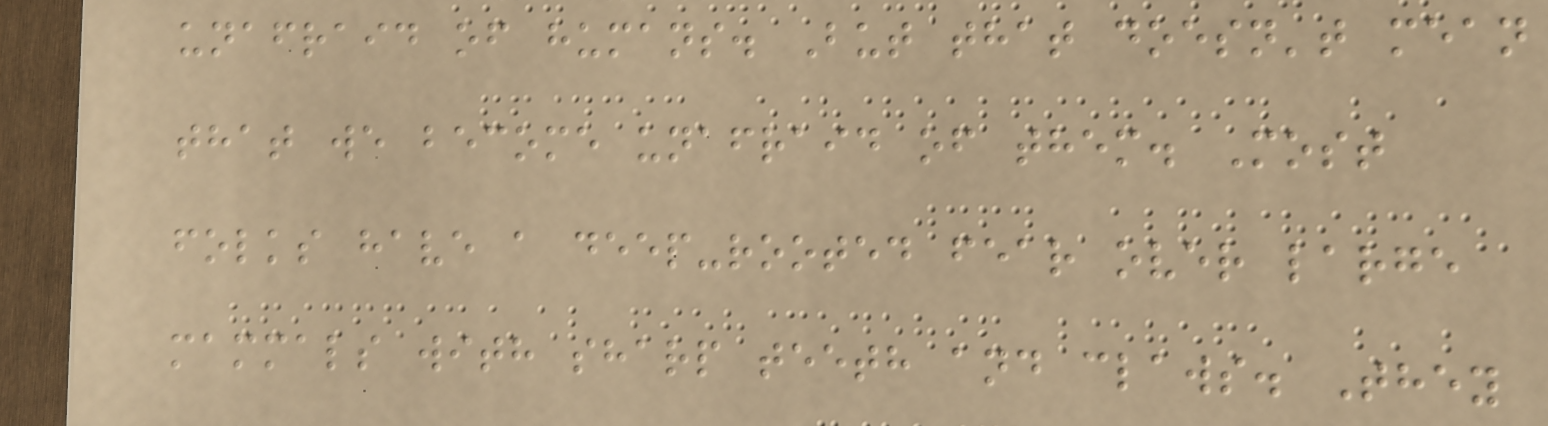unafraid of humans. But that doesn't mean
that we become unafraid of them. Most
folks have a deep-rooted fear over large
mammals with sharp teeth and claws. They
